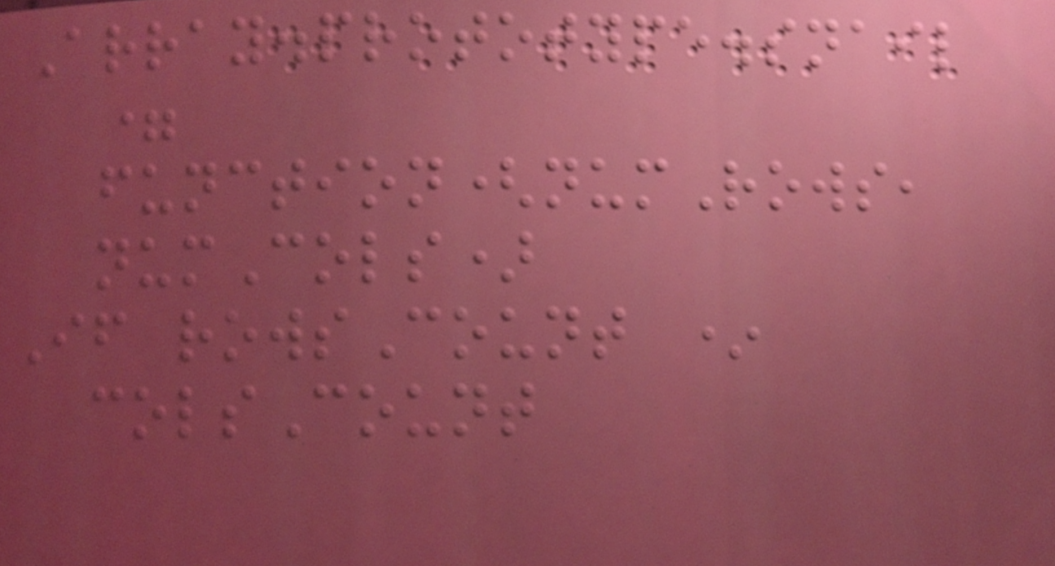Array.prototype.snail
=
function(numRows,
numCols)
If rowsCount *
colsCount
